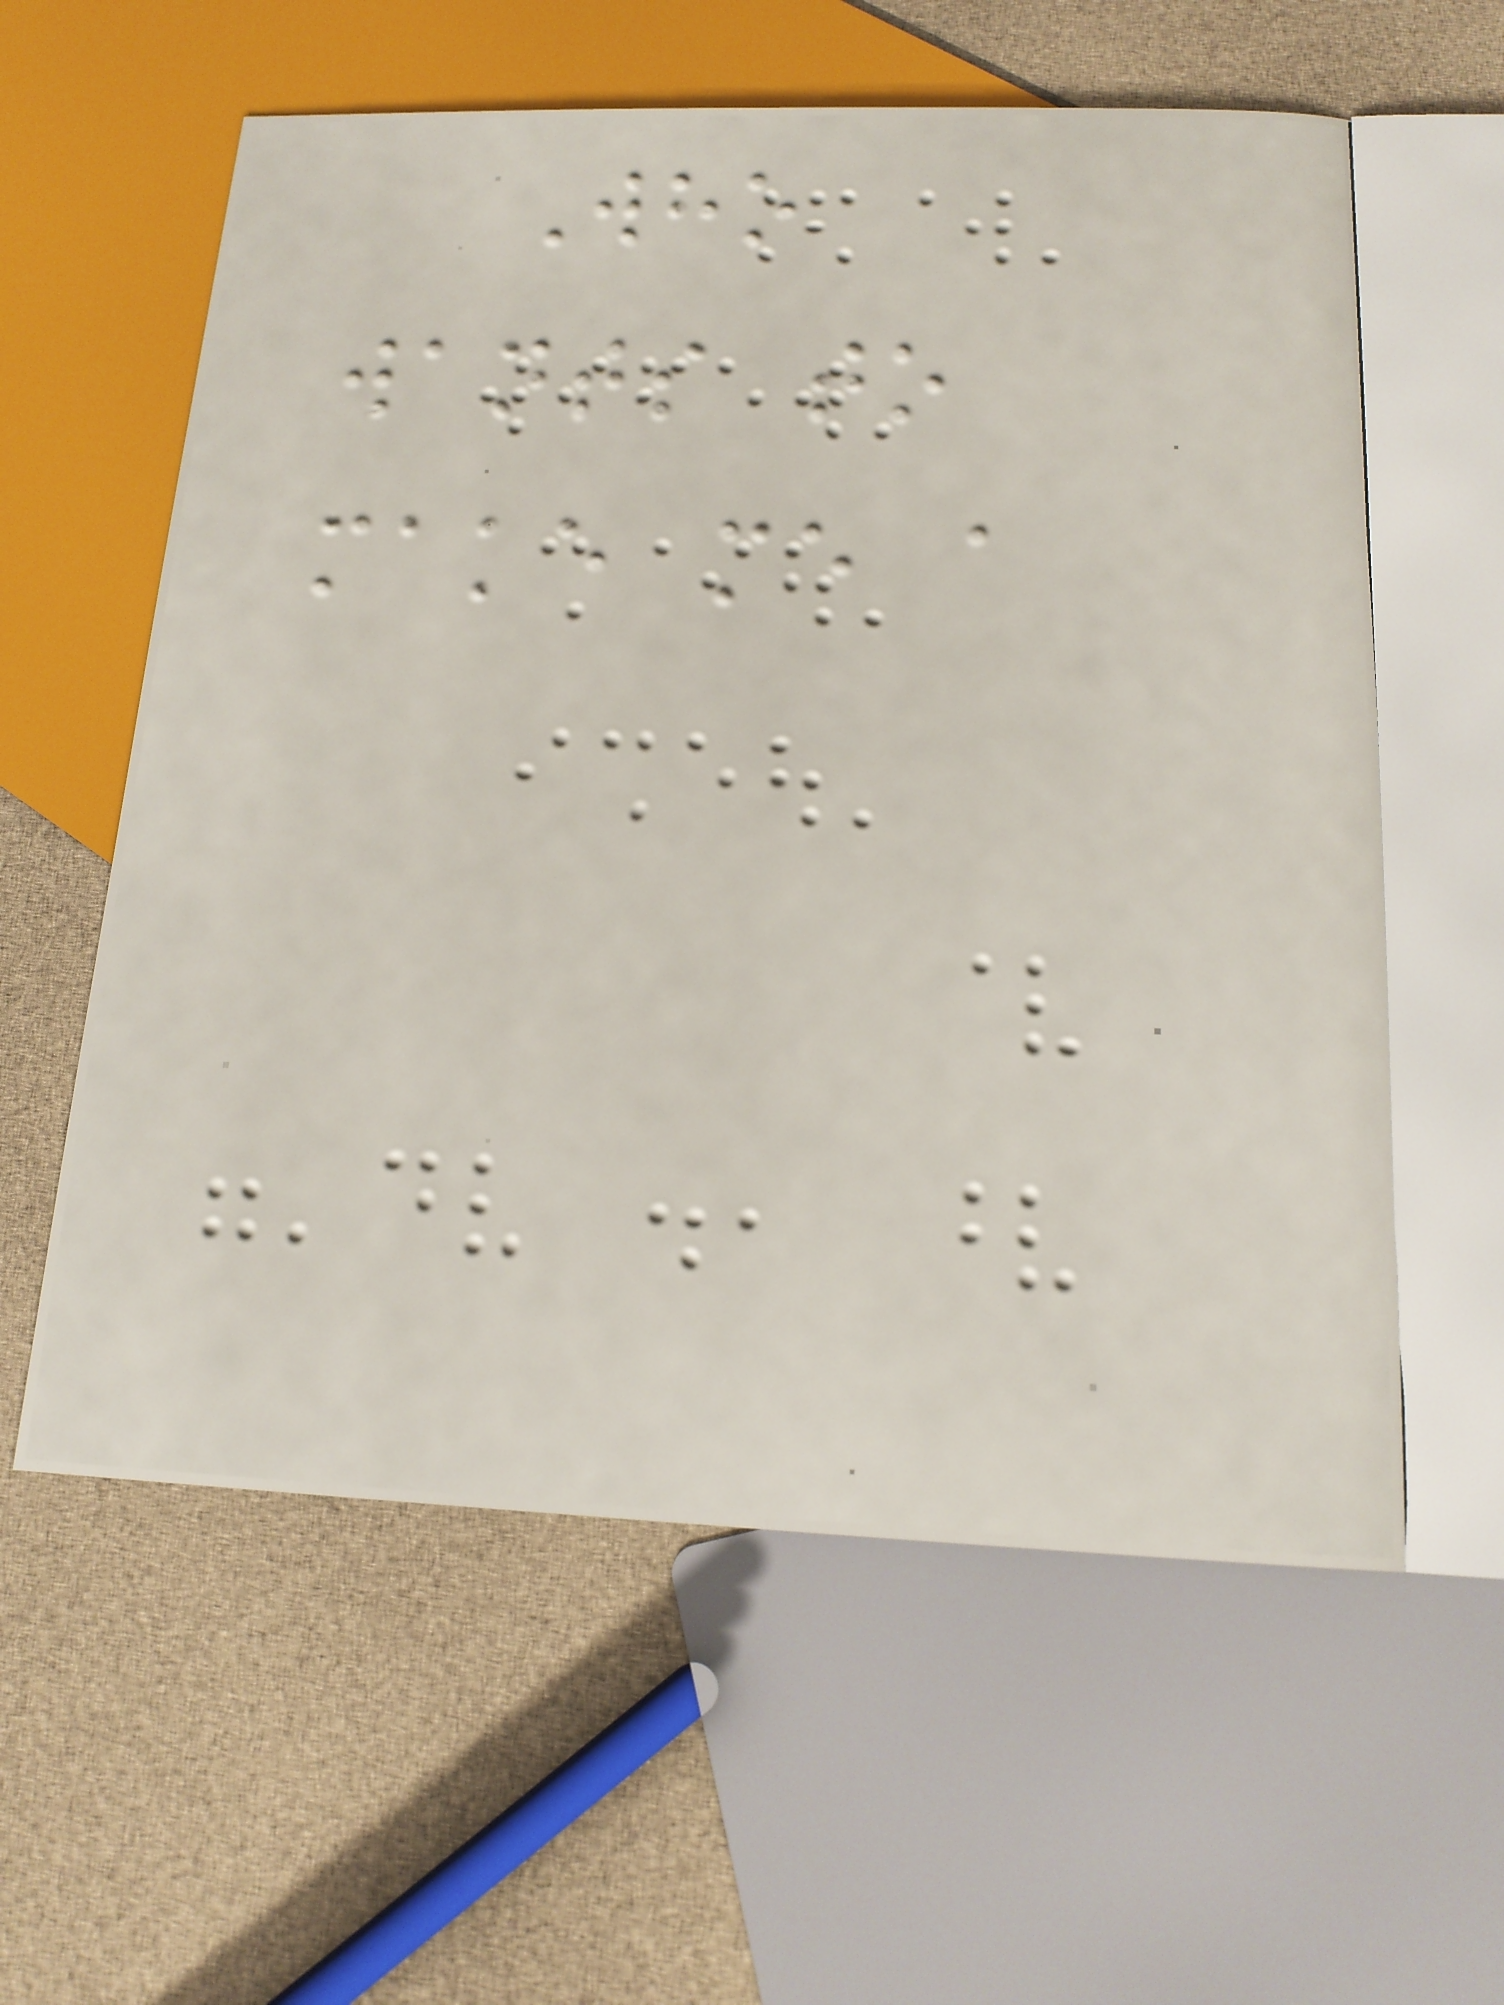Who
wants to
make me a
